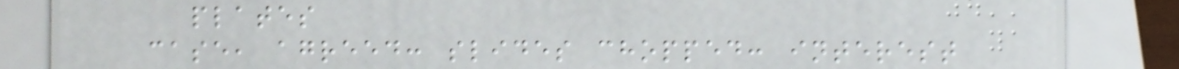plates
case, agreed: slides chopped: interest
